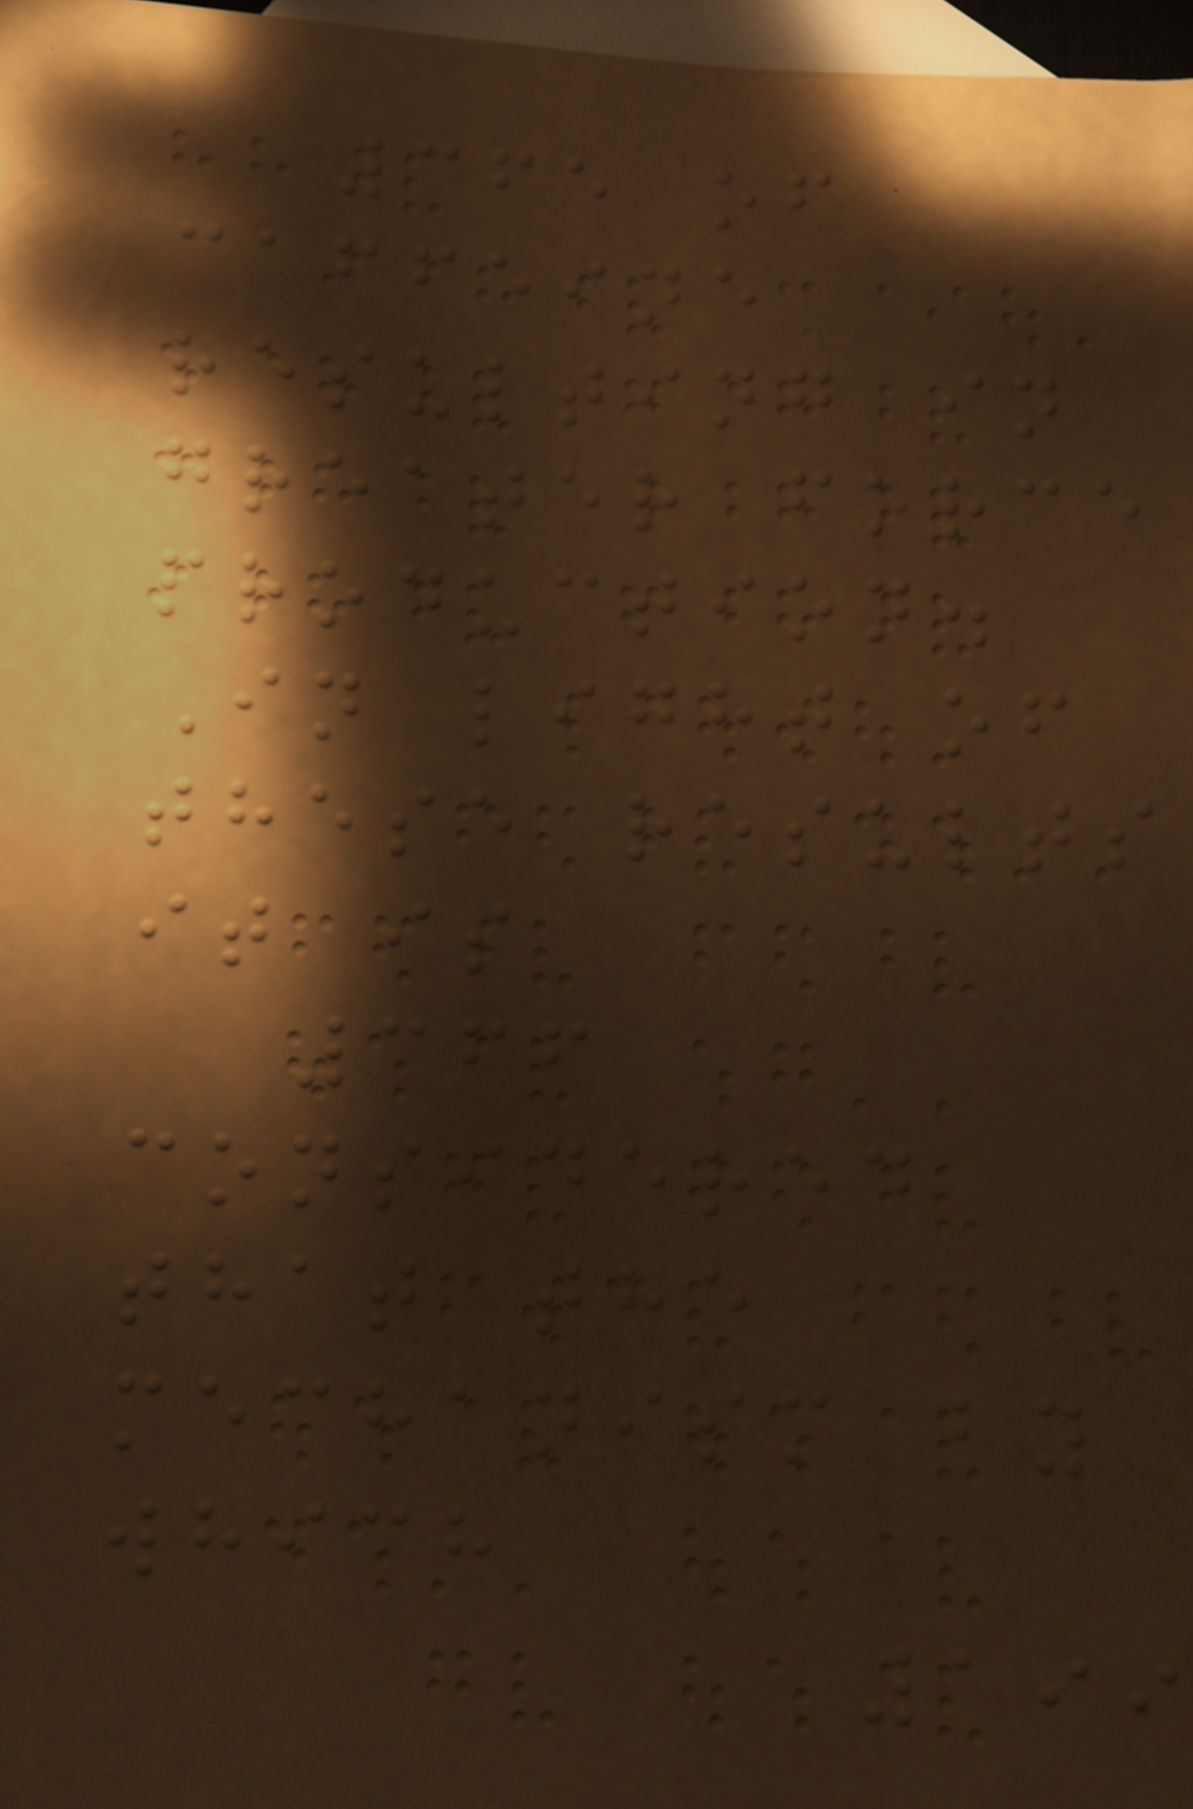365 of
caffeine
resulting in
greater force
production.
In light of
these results
it is
366
considered
that the
mechanism by
which
199
